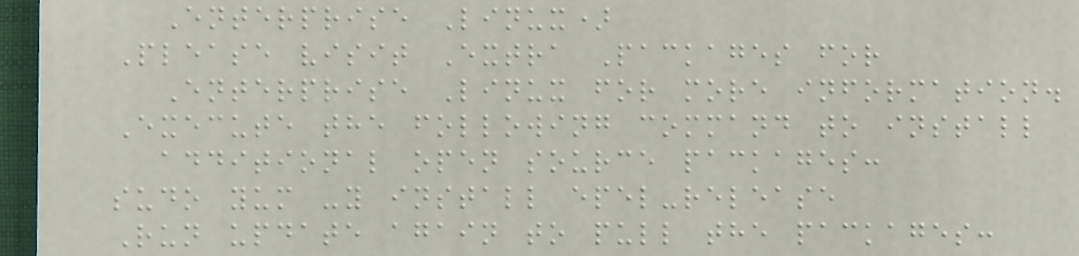Enterprise Linux)
Please visit Extra Packages for
Enterprise Linux for more information.
Execute the following command to install
additional open source packages:
sudo yum -y install epel-release
Run update again to pull the packages:
